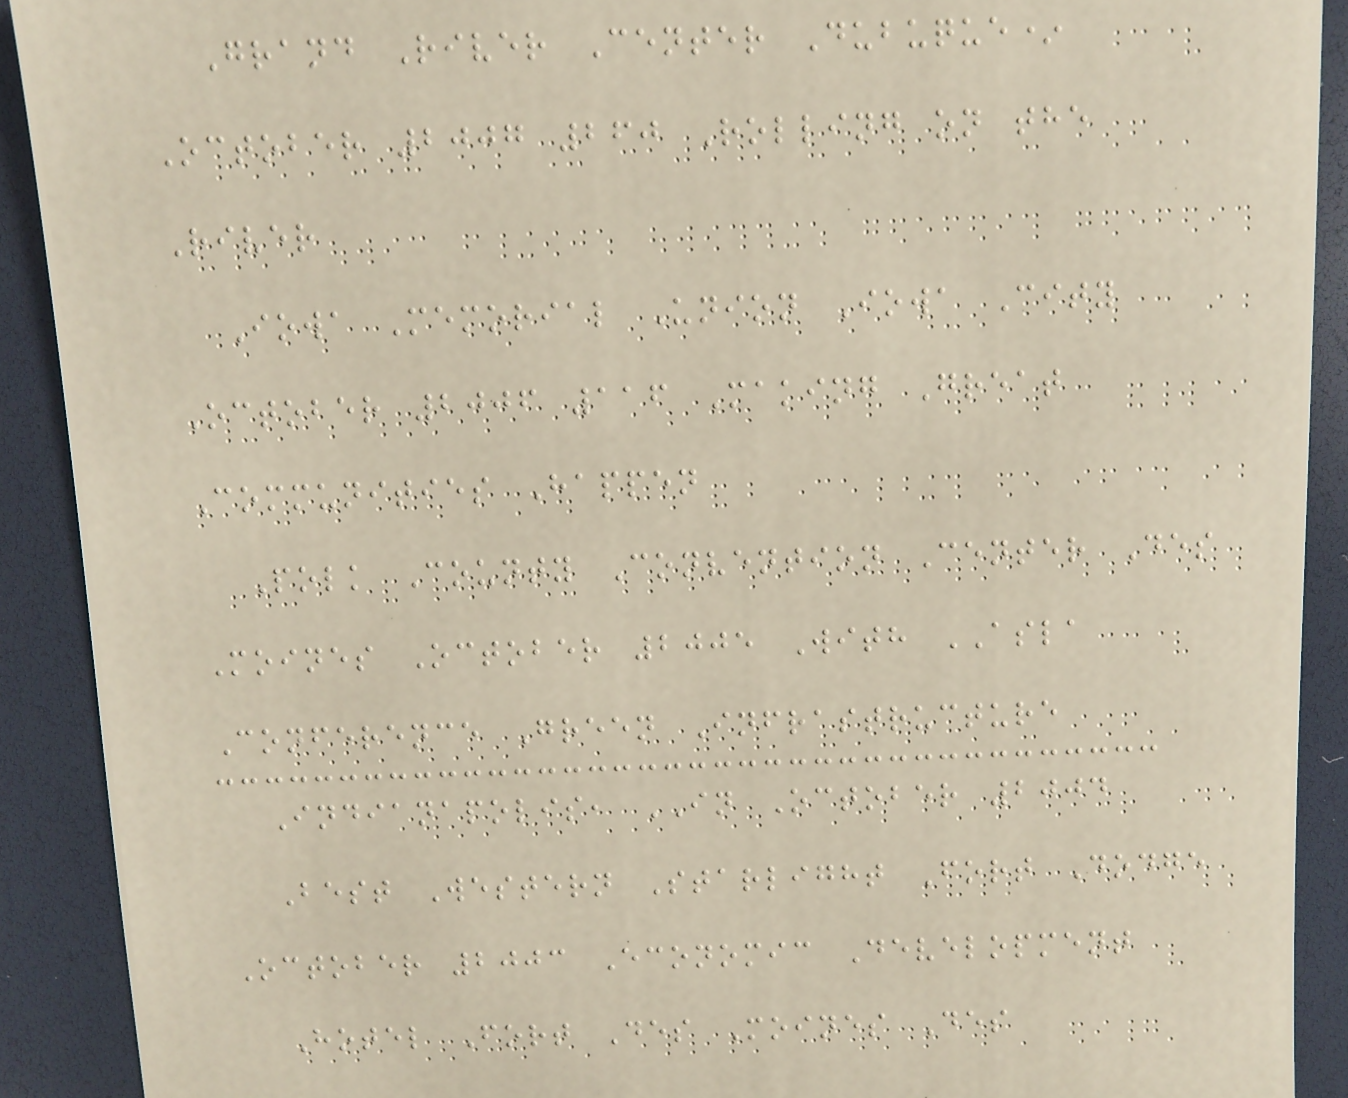Grand River Center Dubuque*
October 2007 260 Rolling on the
River
Iowa Memorial Union Iowa City
October 2006 116 Making Great
Communities Happen
Polk County Convention Center Des
Moines October 2005 With ASLA
Conference Green Infrastructure
Indianapolis, IN October 2004
Best Western Starlight Fort Dodge
October 2003 Economic Development
Hotel Fort Des Moines Des
